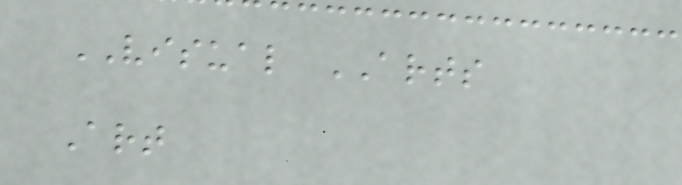VISUAL ARTS
Art
